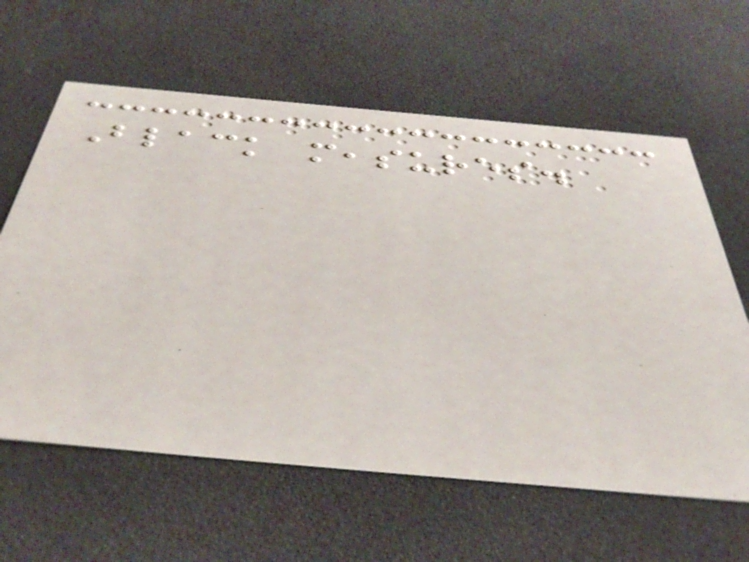Black measures.
